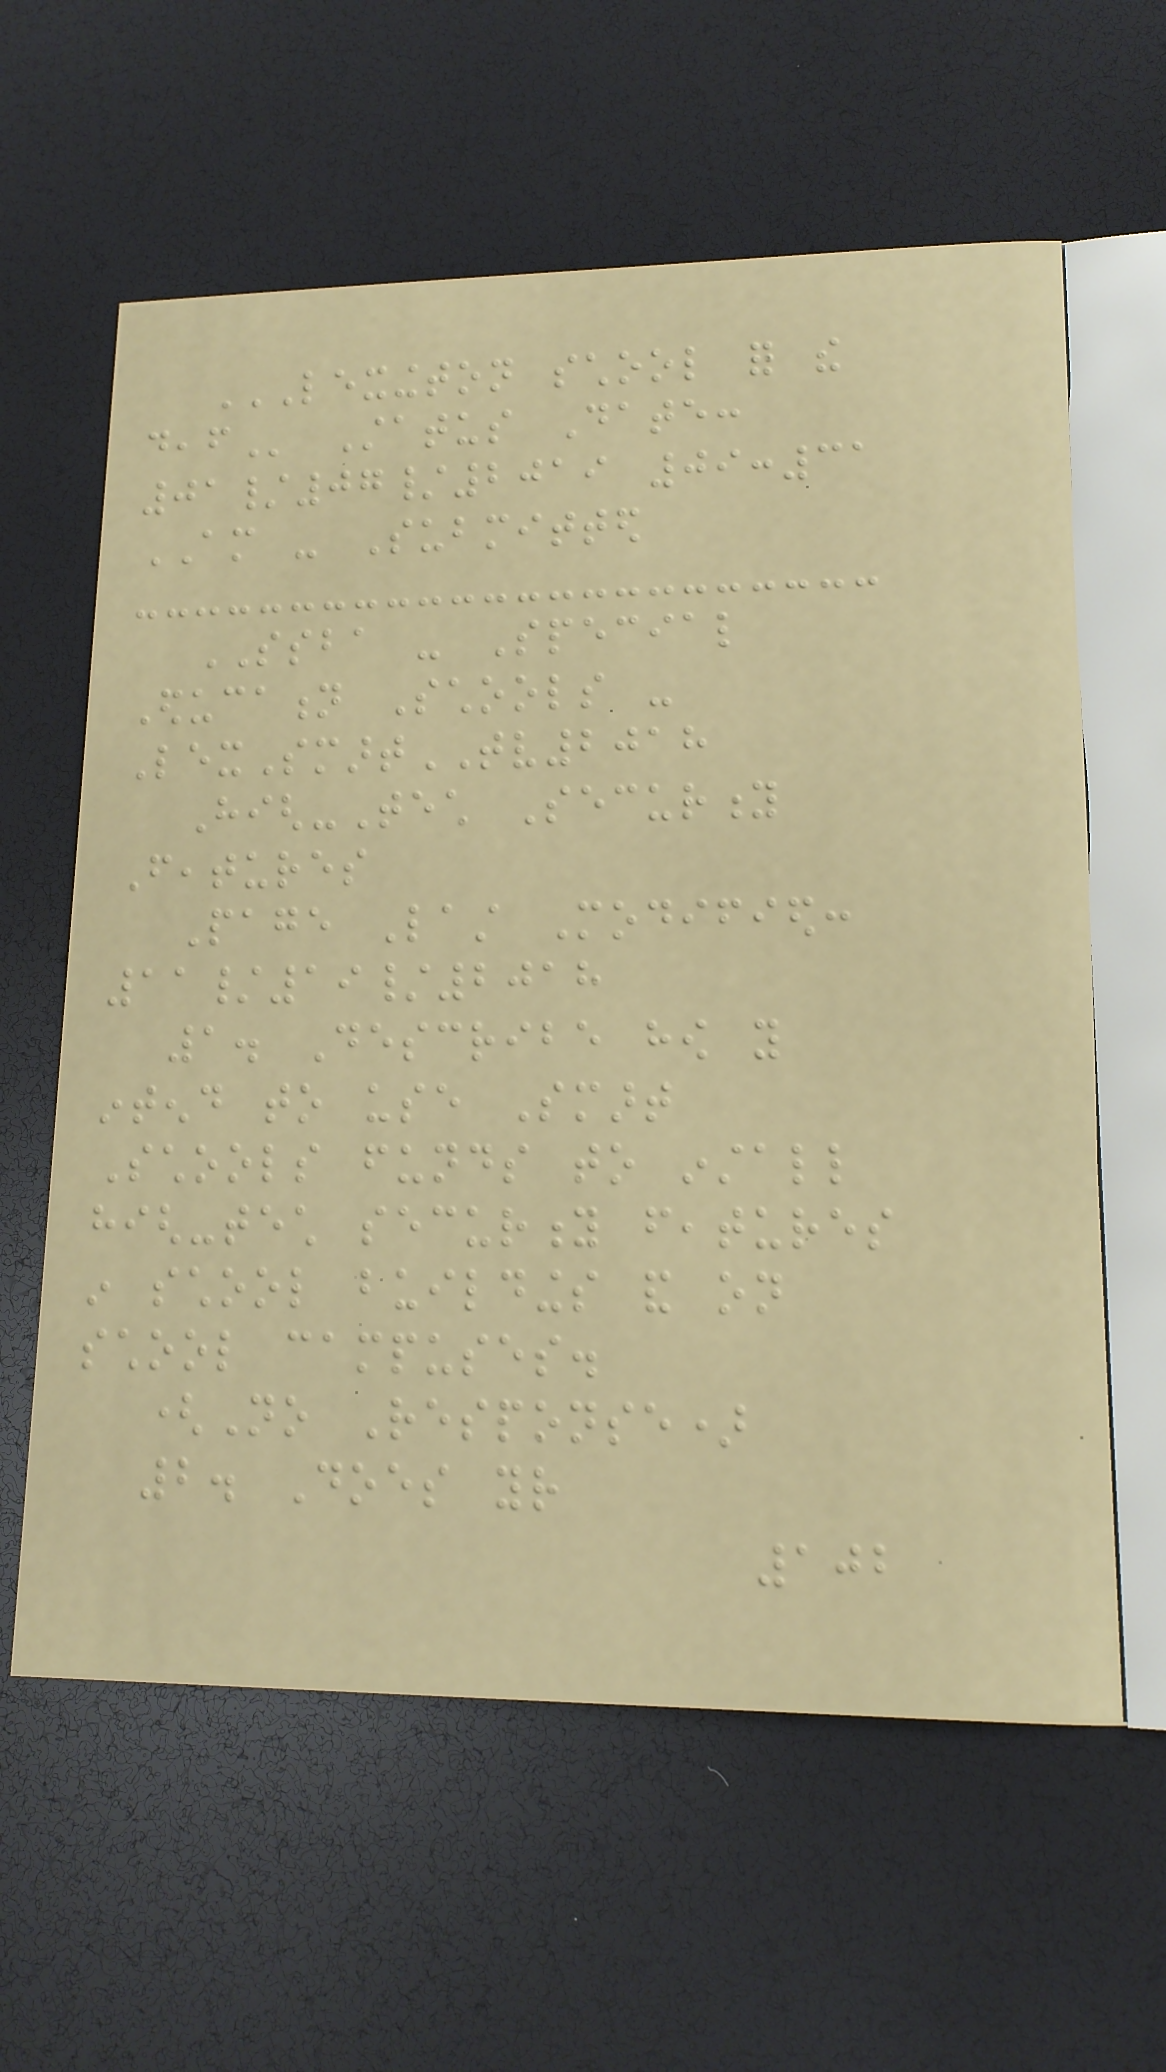LEXINGTON SCHOOL FOR THE
DEAF Status Date:
01/07/2019 09:31
AM - Submitted
SSBA - Special
Education Schools -
LexSmartTV2018
High-Tech Security
Features
Page Last Modified:
11/19/2018
1. Describe how you
intend to use Smart
Schools funds to install
high-tech security features
in school buildings and on
school campuses.
(No Response)
2. Does your
102
